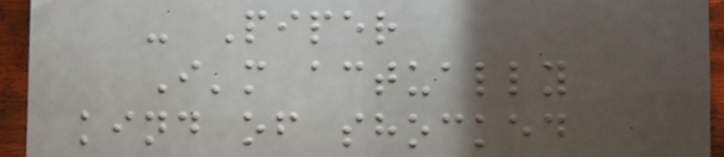- Piper
I'm actually
kind of shocked
